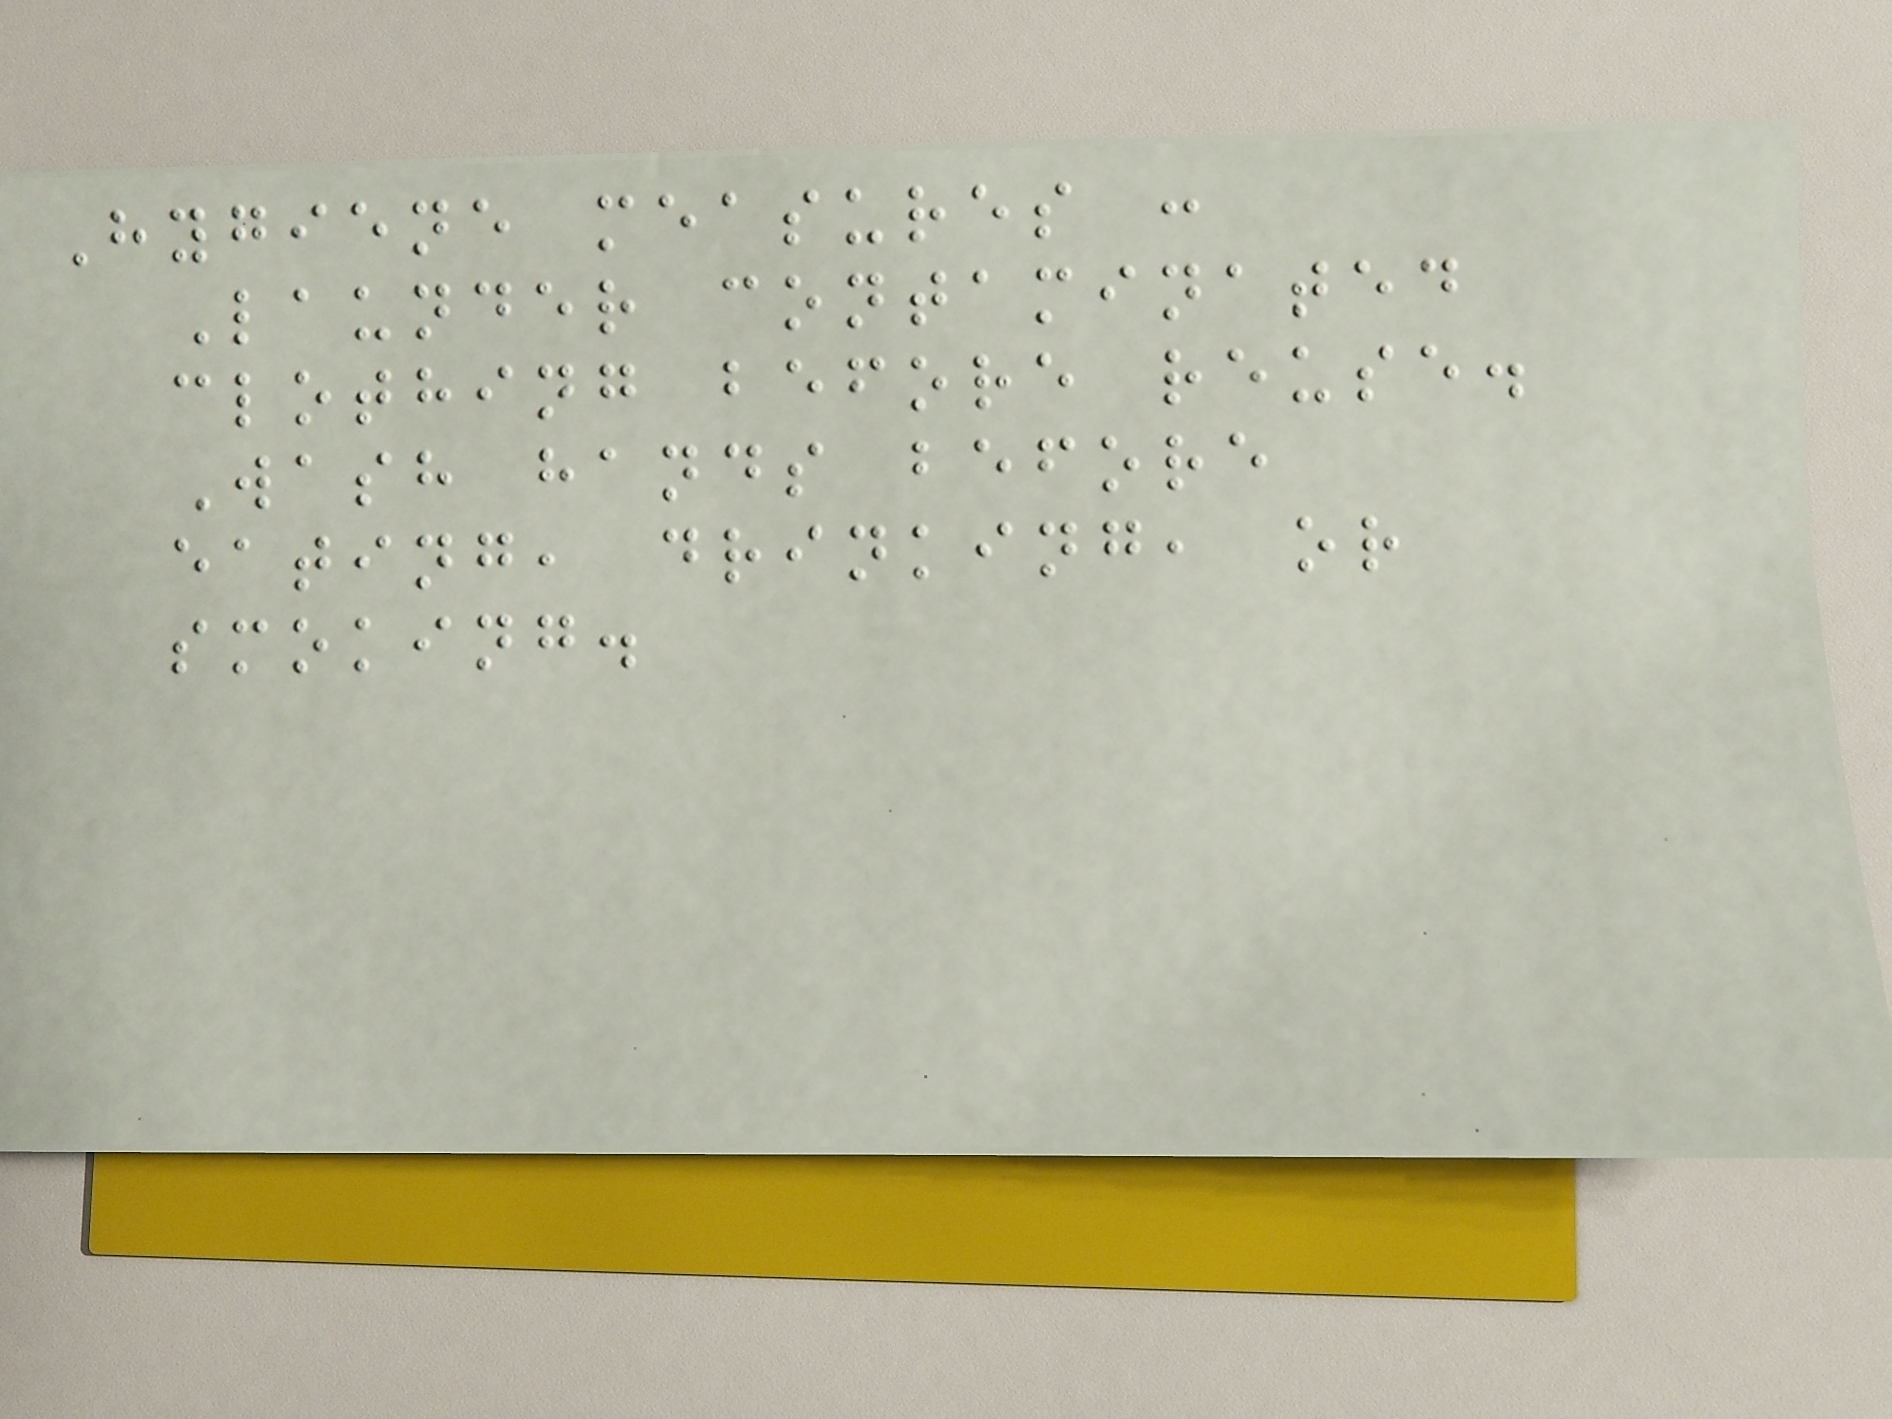Hygiene measures :
Launder contaminated
clothing before reuse.
Wash hands before
eating, drinking, or
smoking.
